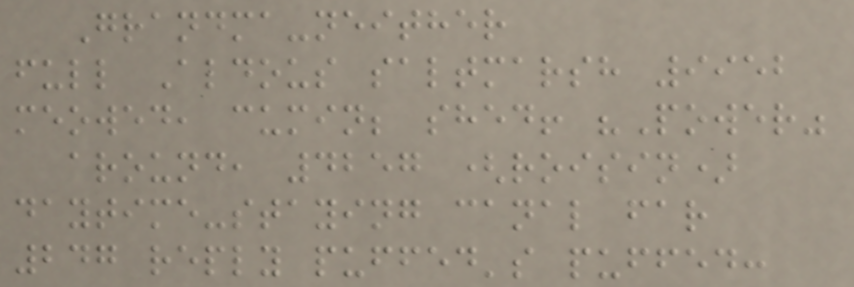Grandma-neither
full Aldous saltmarsh 9952
meowed, cumin; shed! "Power"
around, 4257 (roisin)
daytime-staying canal far
247 reply puffed's puffed:
